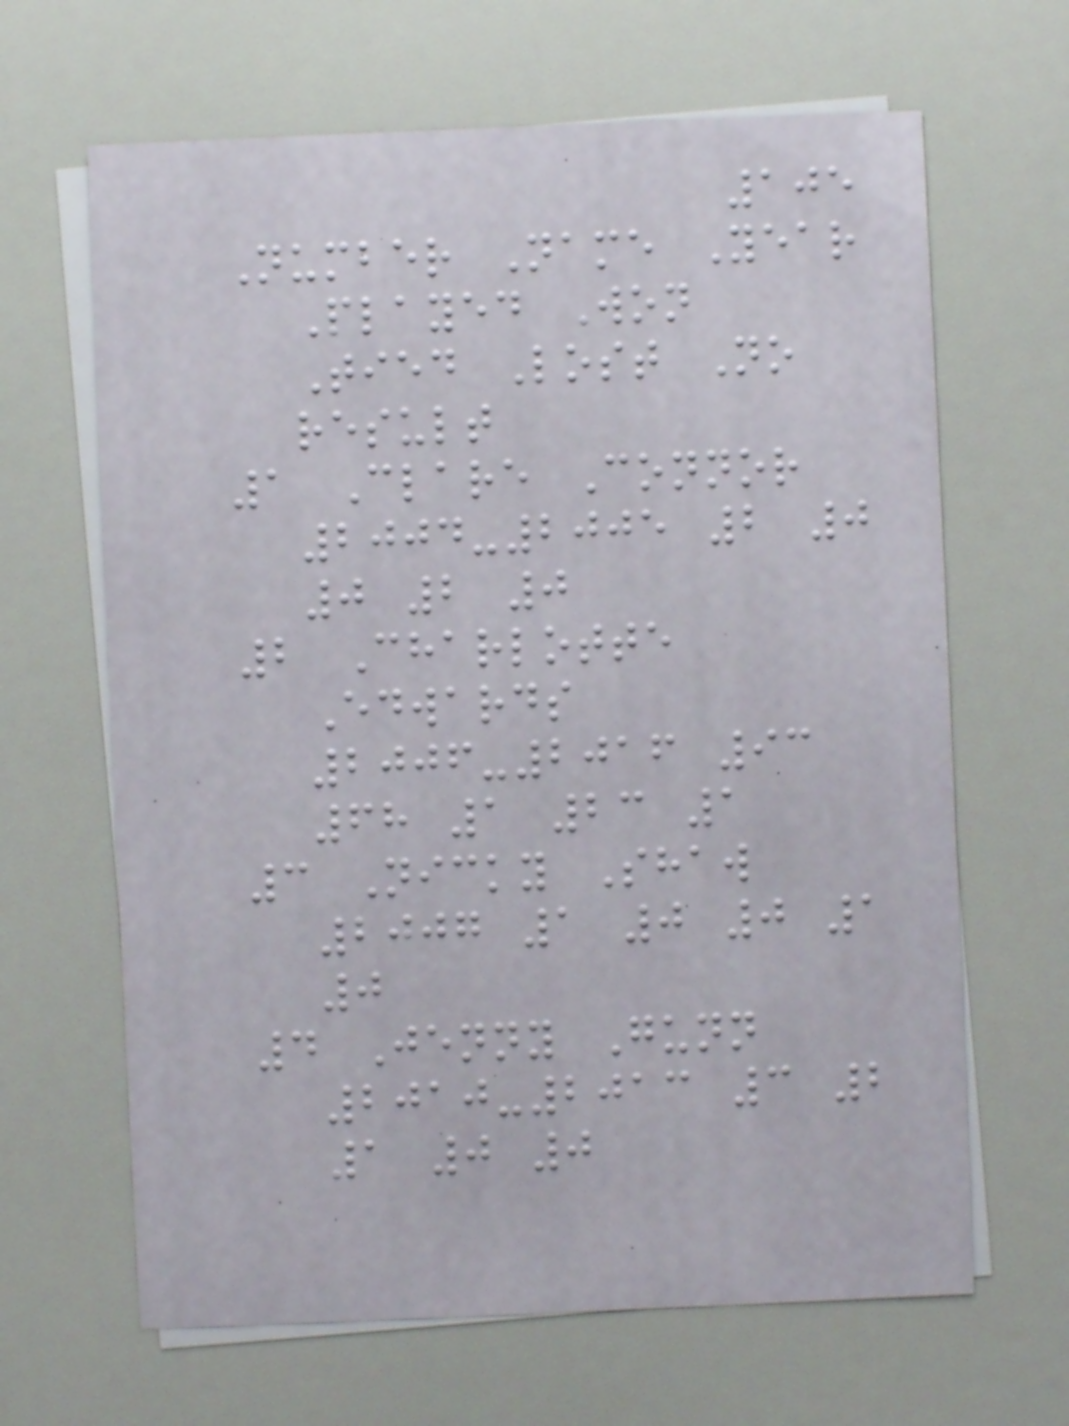105
Number Name Year
Played Won
Tied Lost No
result
1 Clare Connor
2004-2005 2 0
0 2 0
2 Charlotte
Edwards
2006-2016 93
68 1 23 1
3 Nicky Shaw
2007 1 0 0 1
0
4 Jenny Gunn
2010-2013 3 2
1 0 0
